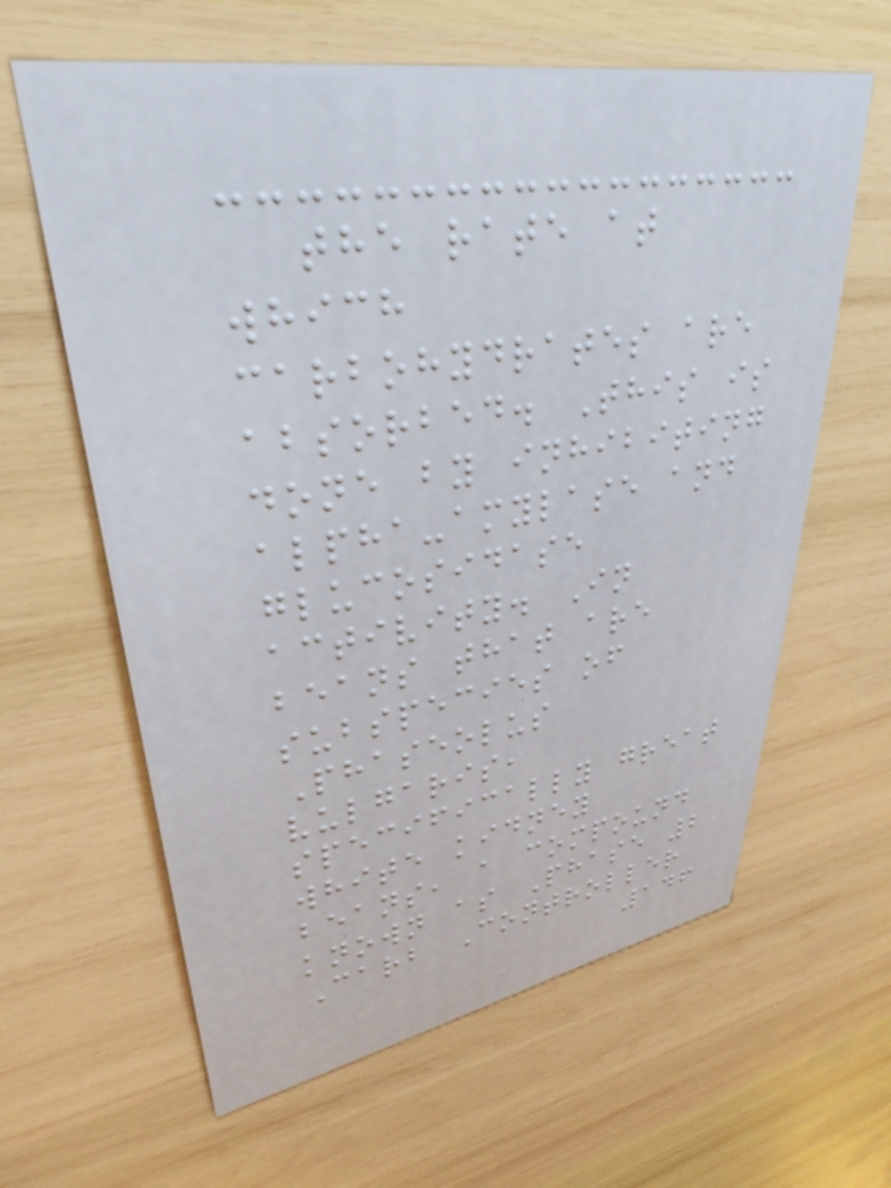the rate at
which
carbohydrates are
absorbed. This is
done by inhibiting
alpha-amylase and
glucosidase
activity. In
beans that are
subspecies of
Phaseolus
vulgaris,
specifically great
white kidney
beans, a compound
known as Phase 2
Carb Controller
146
